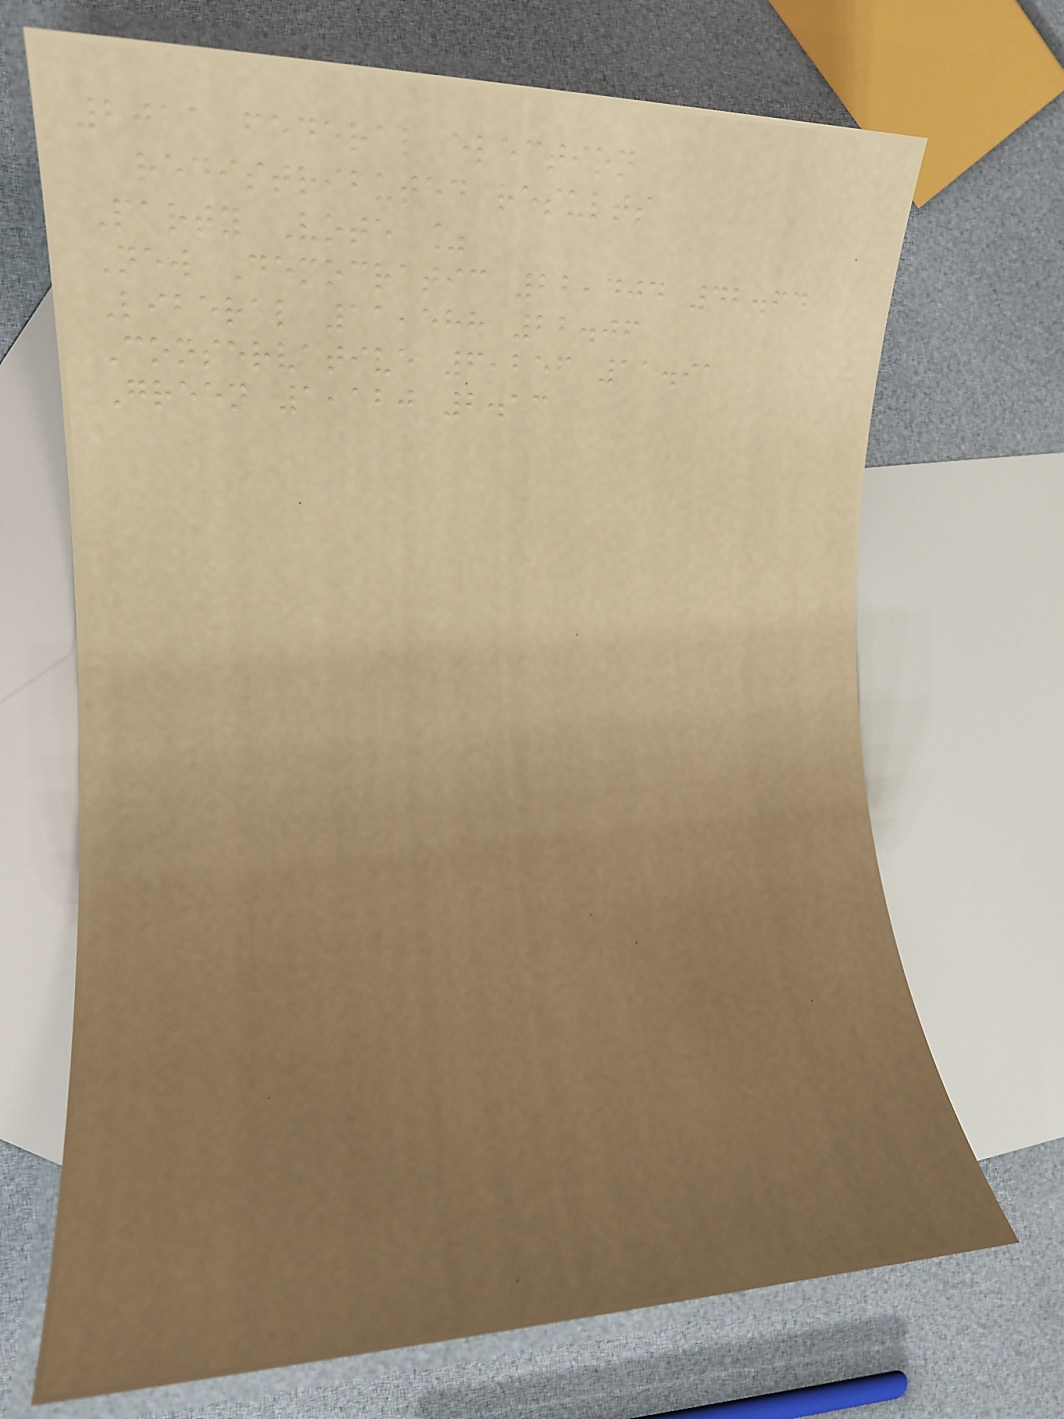2011 federal election
redistributed results
Party Vote %
New Democratic 22,404 42.64
Liberal 11,588 22.06
Conservative 6,256 11.91
Green 1,120 2.13
